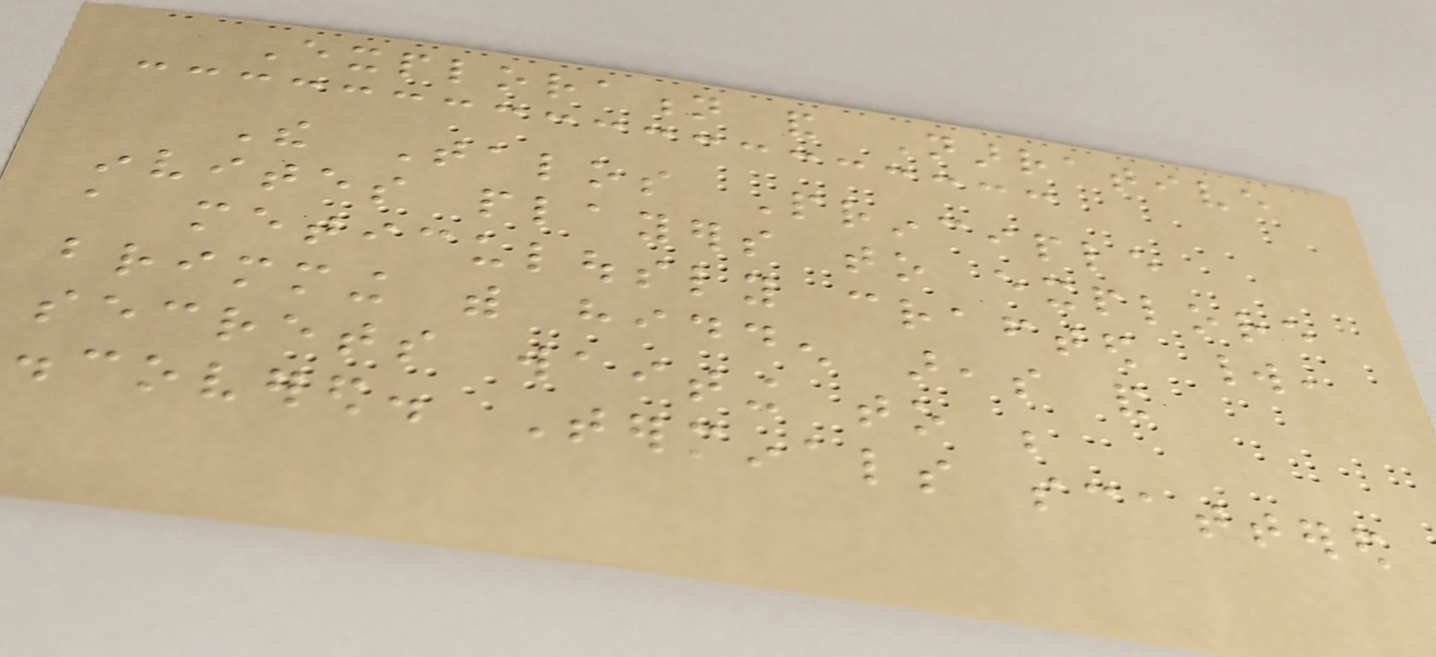Exploration and Narrative
The Talos Principle
invites players to explore
a meticulously crafted world,
brimming with hidden areas and
secrets waiting to be
discovered. Terminals scattered
